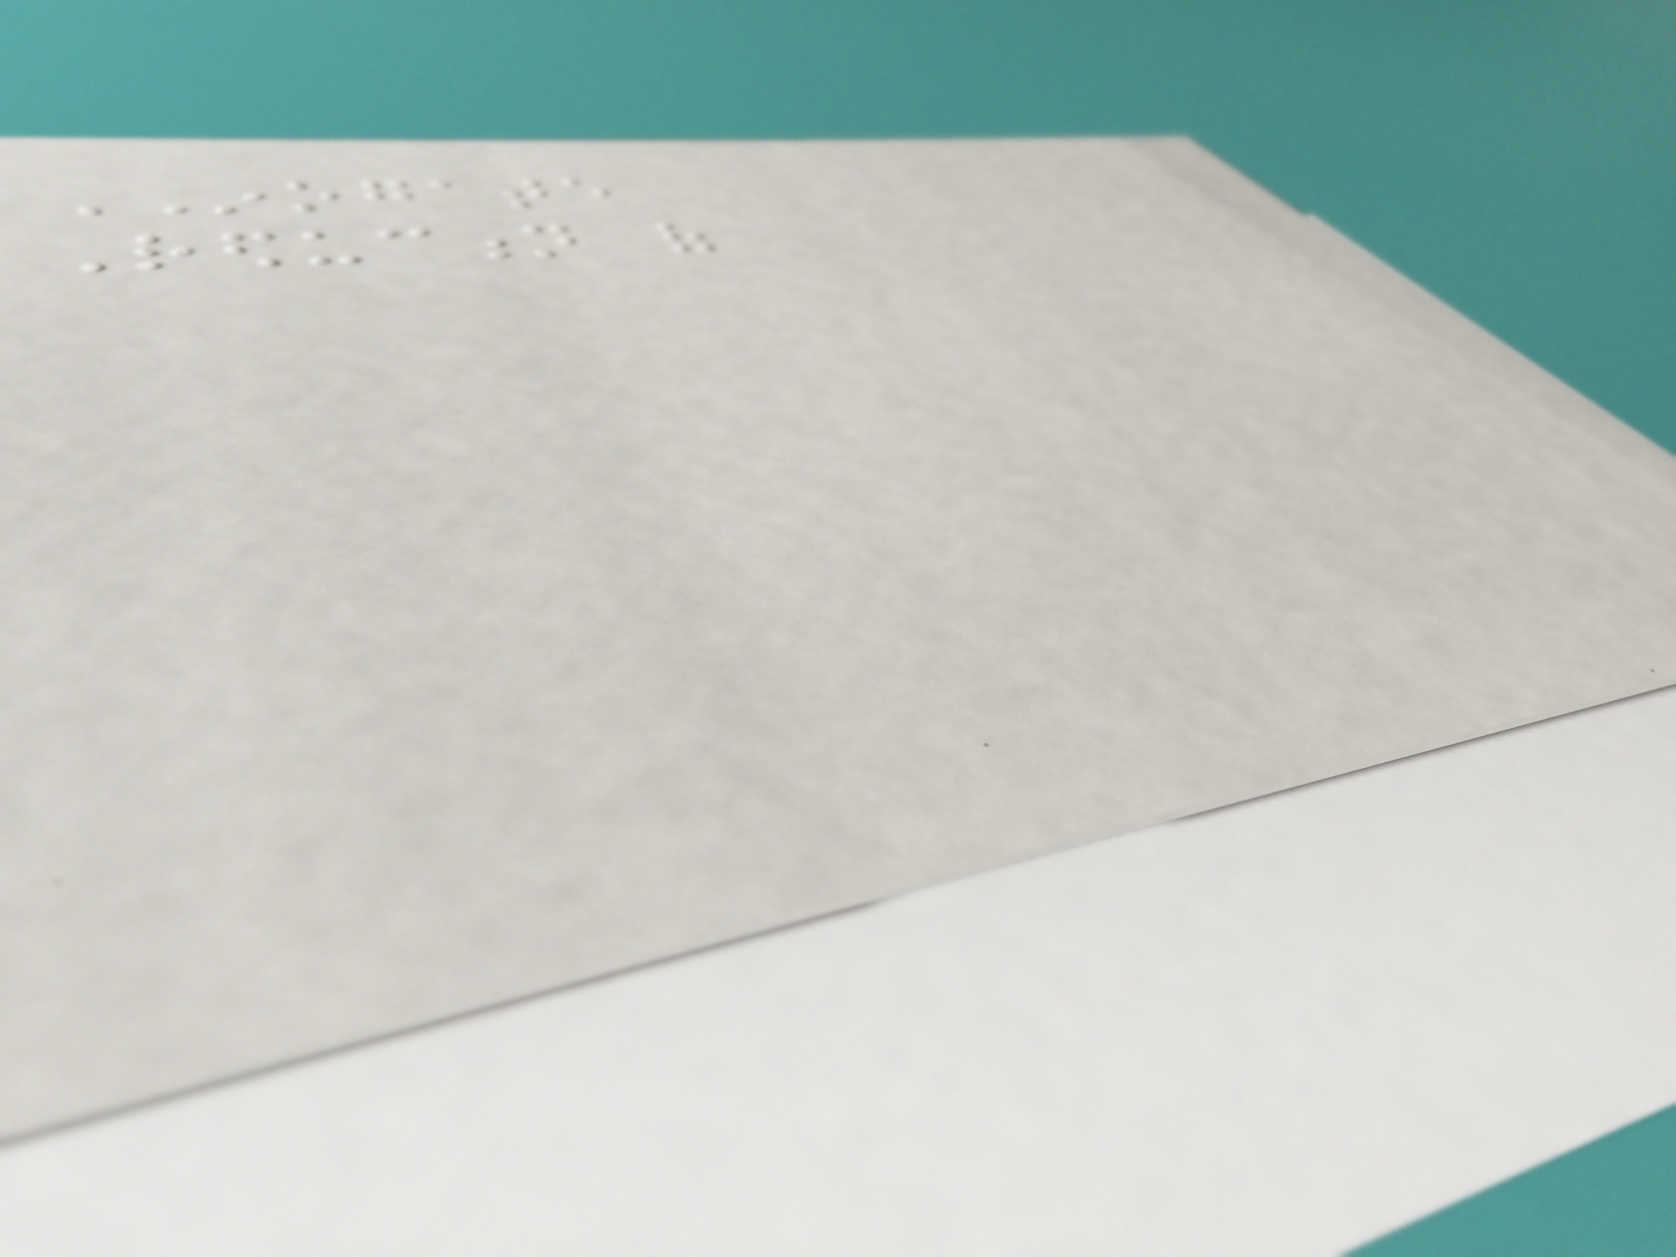INOGATE
Reduction of
